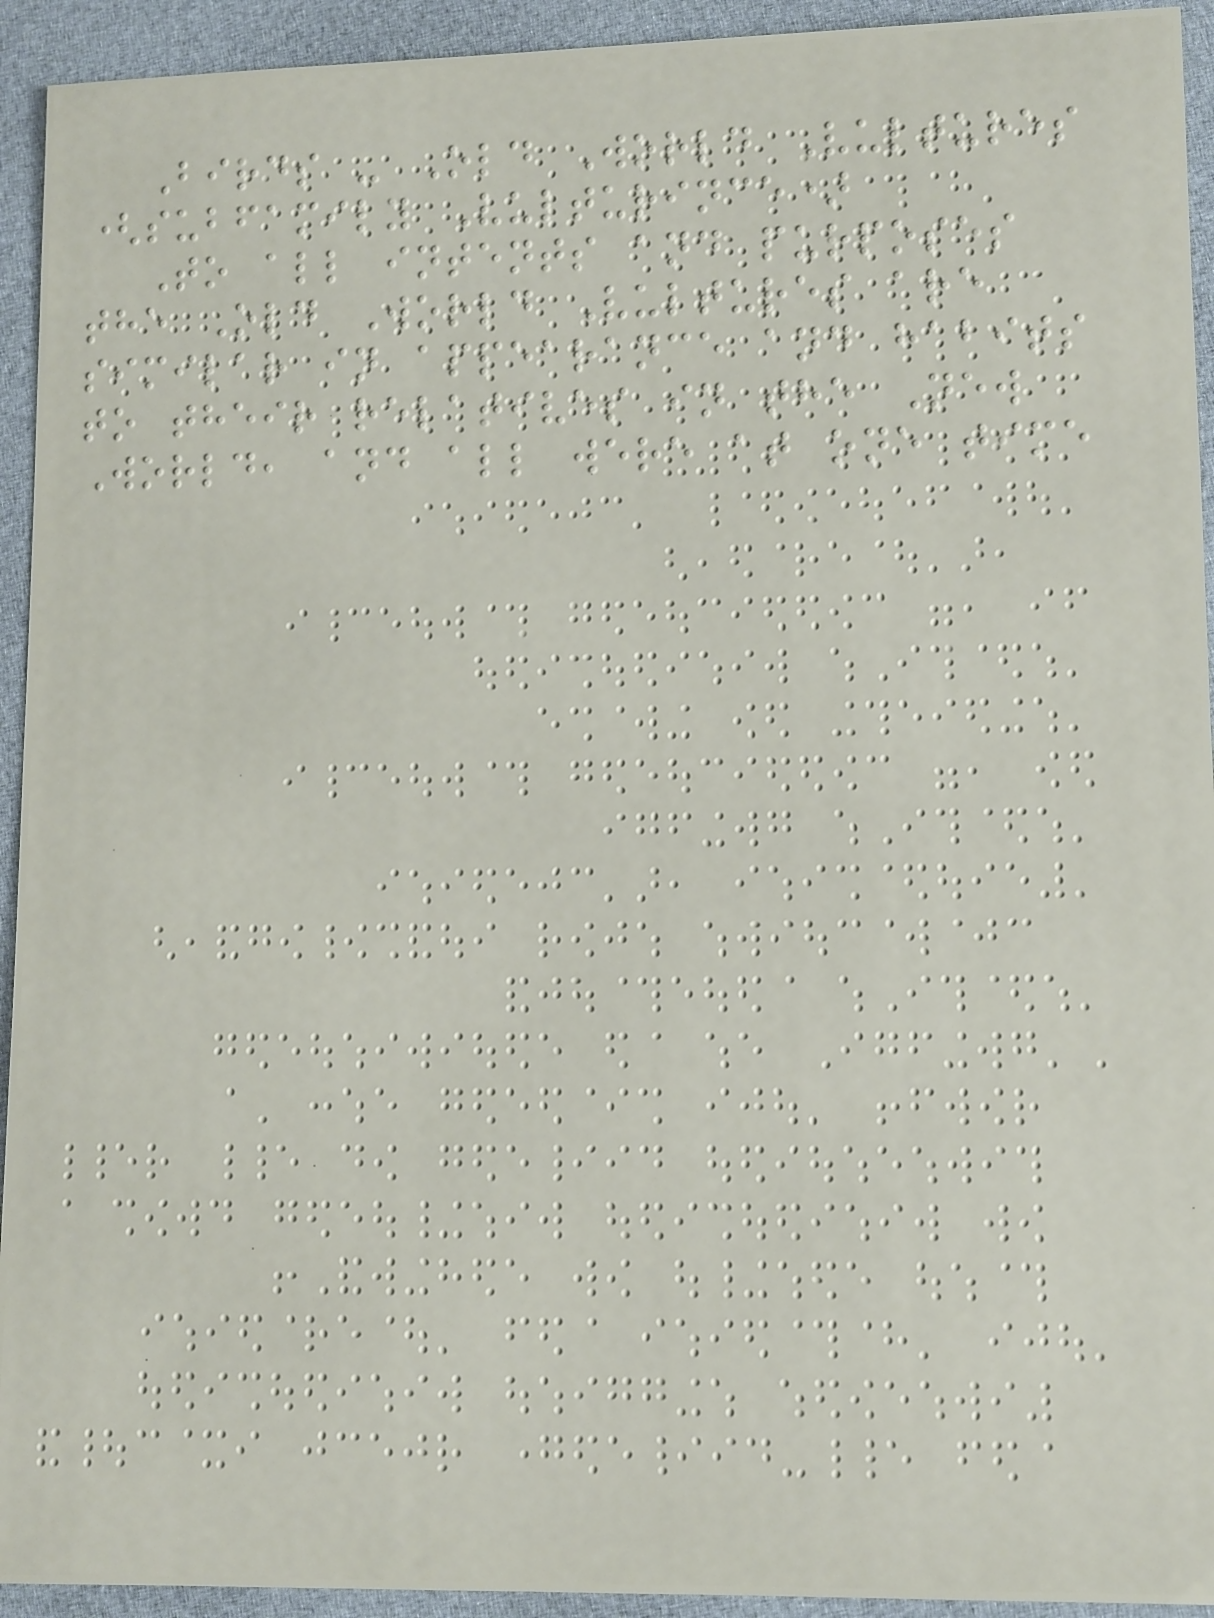Birds - Old World Vultures
(subfamily Vulturince)
To all intents and purposes
the Old World Vultures are
similar in appearance and habits
to their relatives in the New
World, and all were at one time
